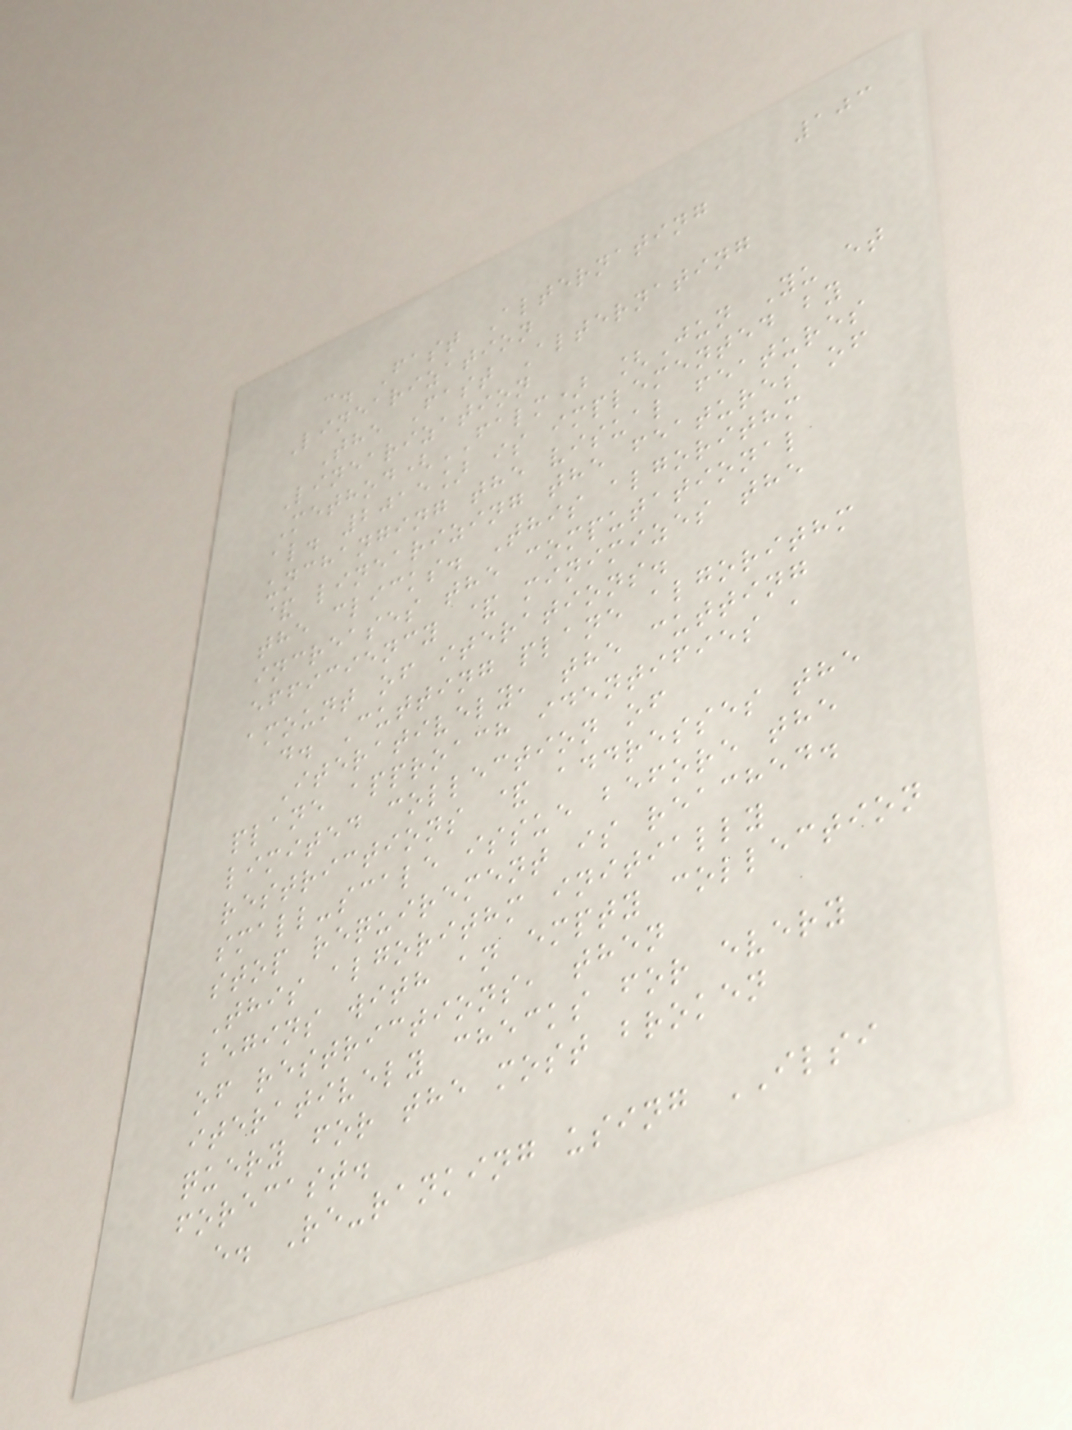103
c. Fast Alternating
Linearization
The Fast Alternating
Linearization
Method(FALM) [Jun Yu et
al. 2015] is implemented by
unchanging the visual features
& linearizing the features of
the clicks. This algorithm
increases the computational
efficiency & minimizes the
amount of iterations.
d. Cutting plane algorithm
Iteratively, the cutting
plane approach identifies a
limited collection of
restrictions & addresses the
small-scale issue before the
stop requirement is reached.
This algorithm initially
begins with an empty collection
of restrictions, then
iteratively checks for every
query for the most broken
forecast.
e. Re-ranking using ILSI
